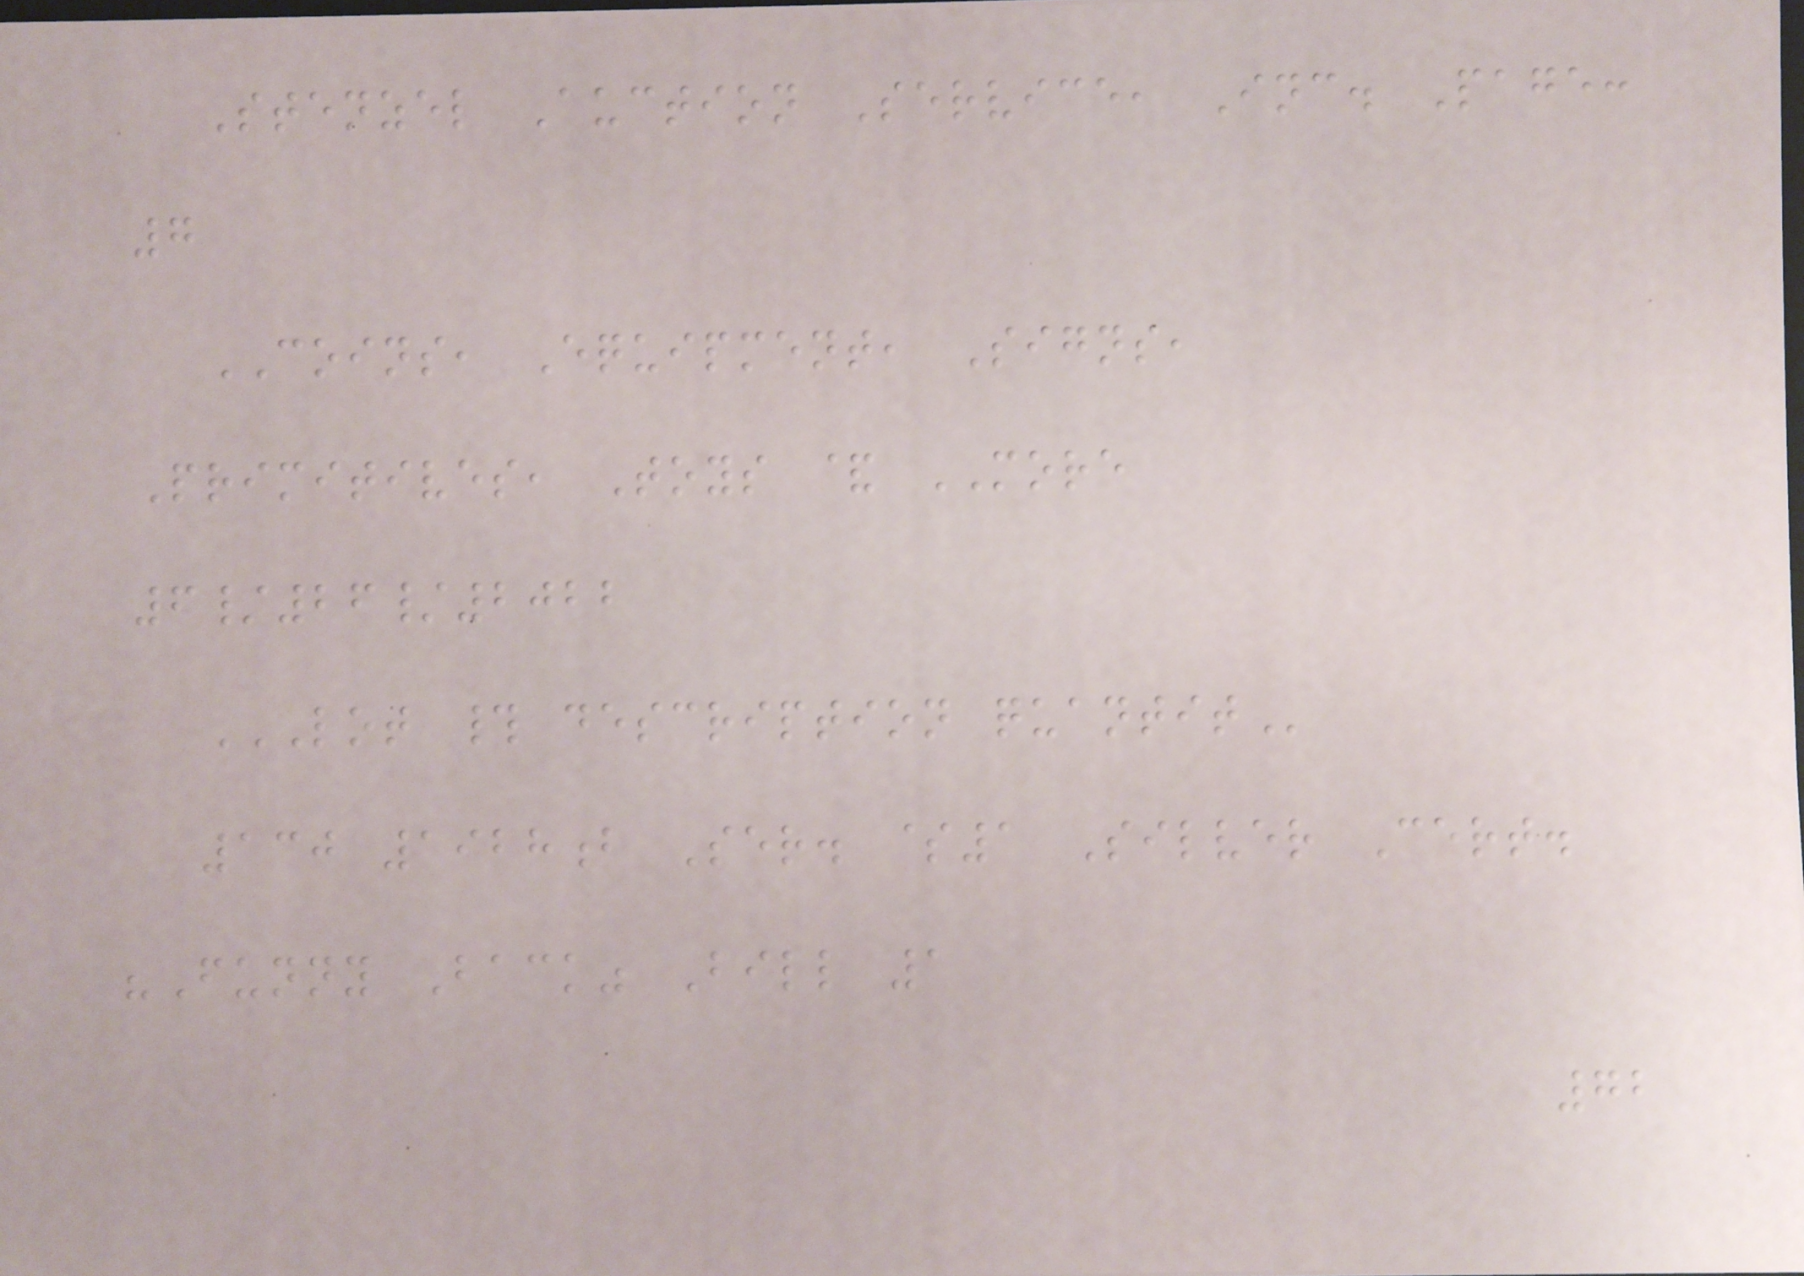Stenzel Auction Service, Inc. Page:
7
COINS, Equipment, Signs,
Primitives, Toys & MORE
6/26/2022
LOT # DESCRIPTION QUANTIT
130 1928b Ser. $1 Silver Cert.
"Funny Back" Bill 1
72
